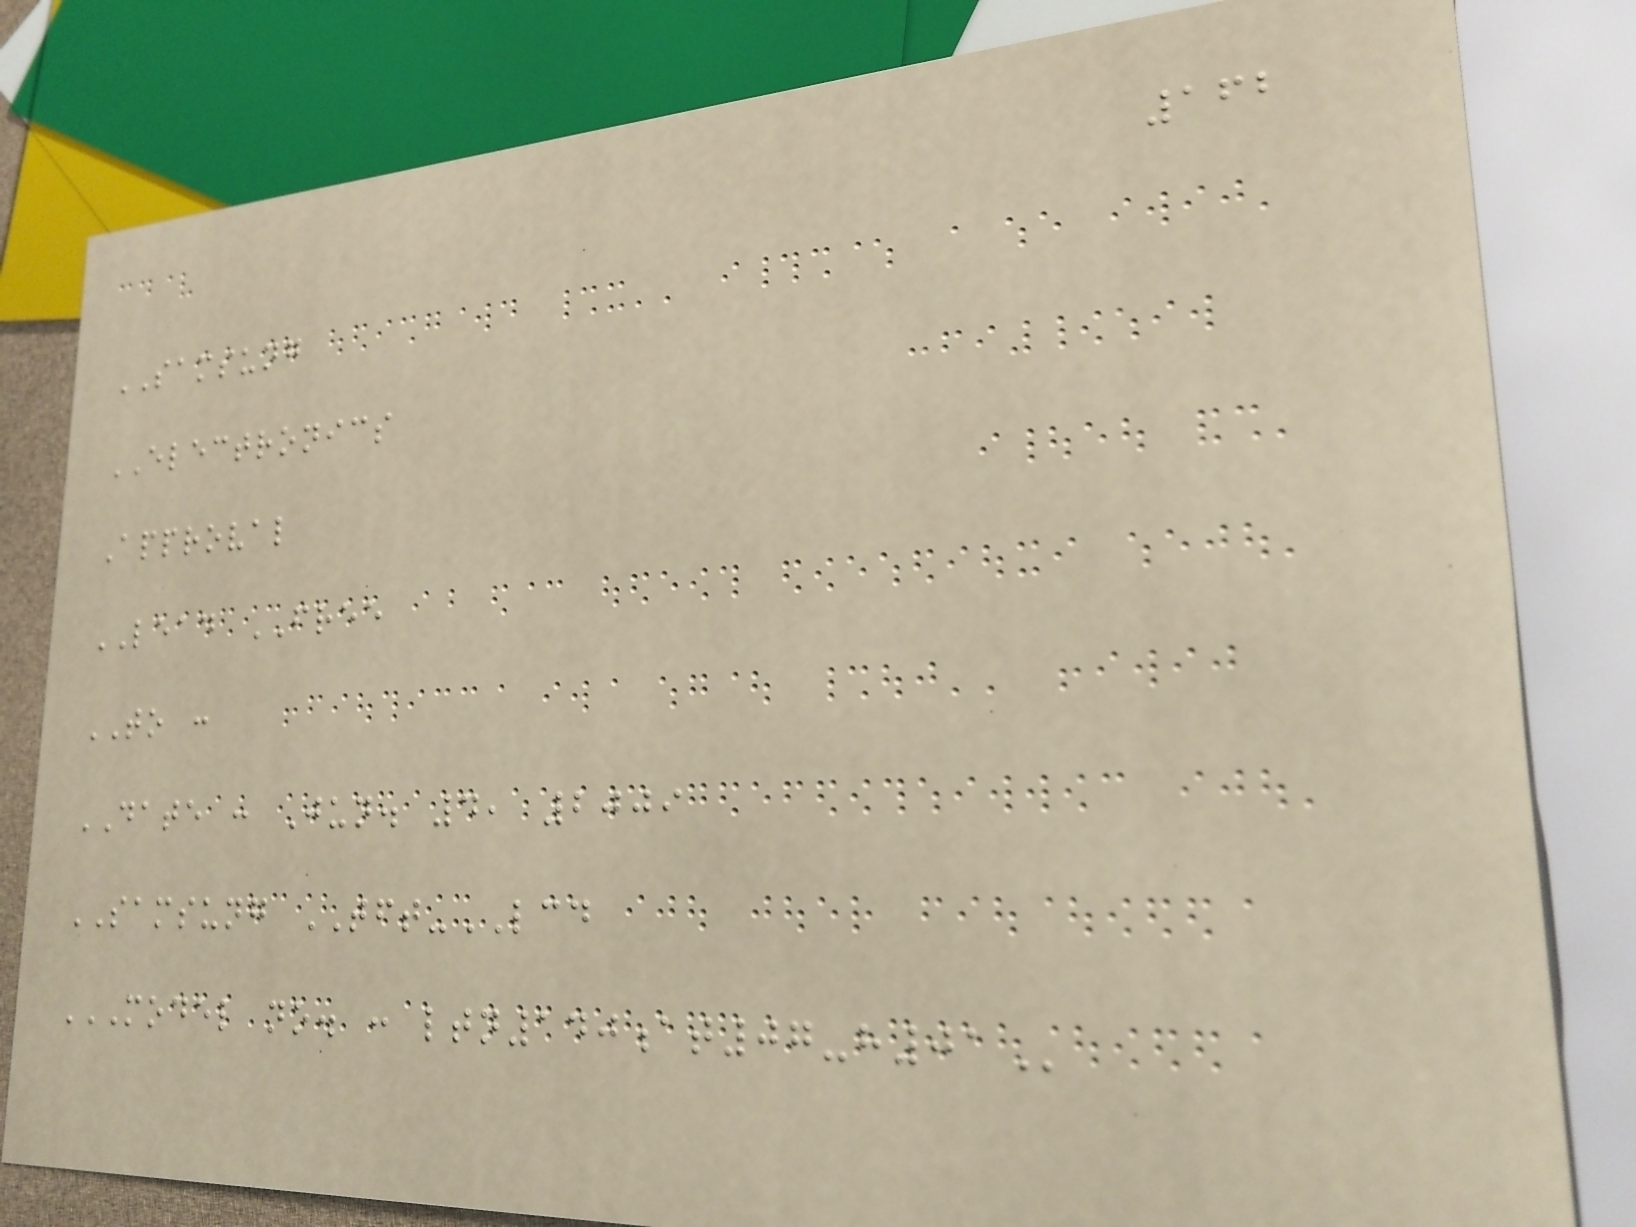162
SAMSUNG
ELECTRONICS
Approval
LEAD FREE
TO :
DATE : Jun. 4, 2009
SAMSUNG TFT-LCD
MODEL NO. : LTN140AT07-H01
